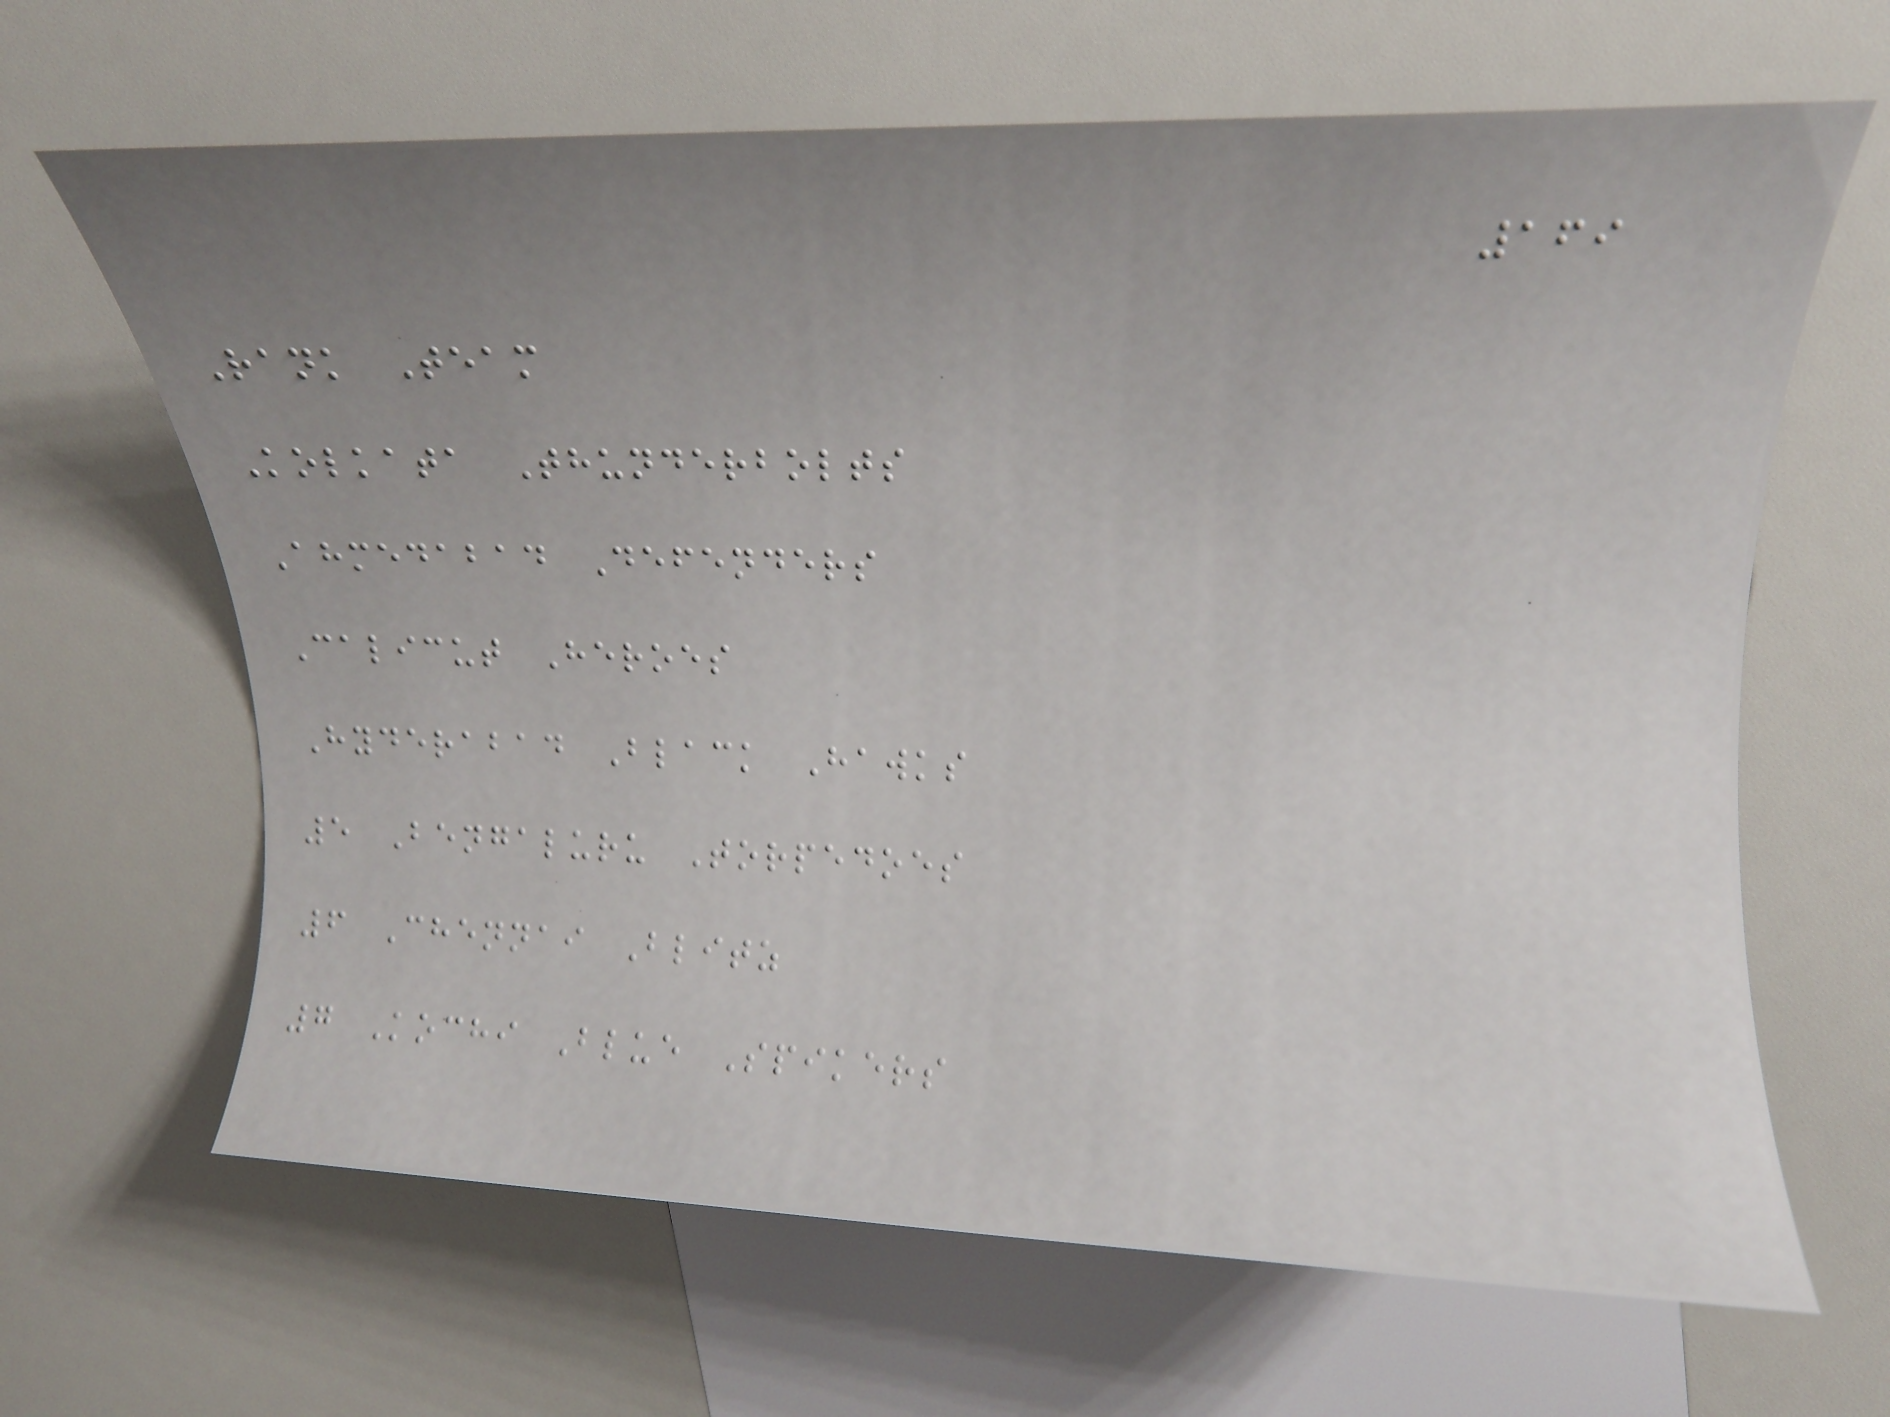169
Rank Team
Kolkata Thunderbolts
Ahmedabad Defenders
Calicut Heroes
Hyderabad Black Hawks
5 Bengaluru Torpedoes
6 Chennai Blitz
7 Kochi Blue Spikers
